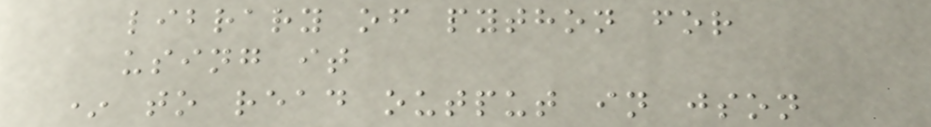library of python for
using it
* to read output in json
